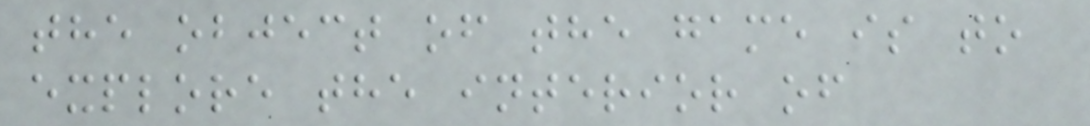the object of the game is to
explore the interior of
